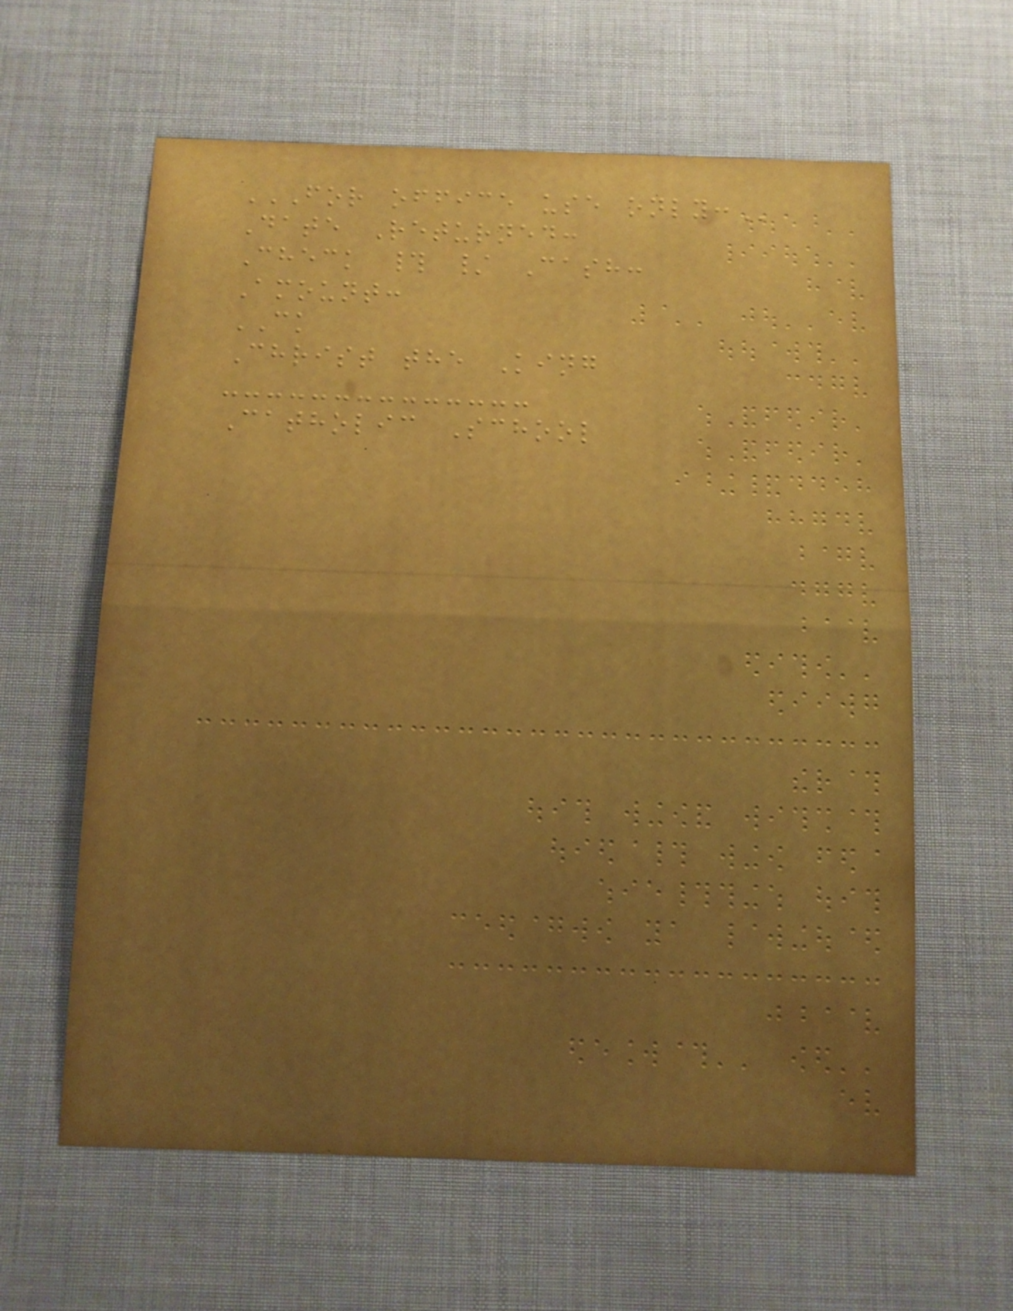FOR OFFICE USE ONLY:
Date Returned:
Check # / Cash:
Amount:
CK
Christ the King
Catholic School
